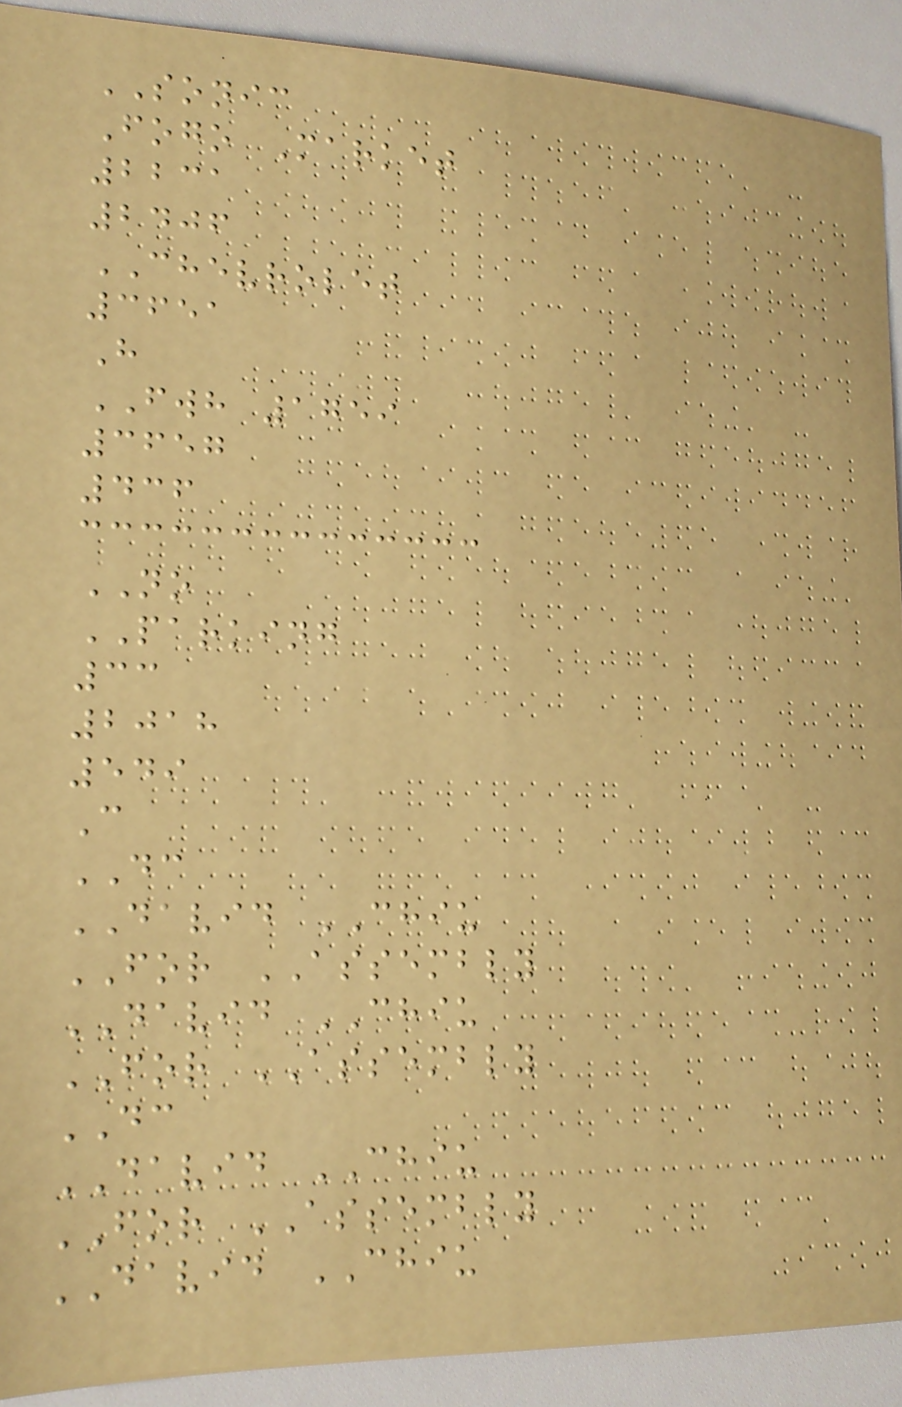SONIC
Fogo Market
2231
2406
CHEVROLET
3651
H
FWH 1759
3657
436
NO
PARKING
33
2018
549
C
DC
DAVID CHIU
FOR ASSEMBLY
DAVID CHIU
FOR ASSEMBLY
DC
DAVID CHIU
FOR ASSEMBLY
DAVID CHIU
